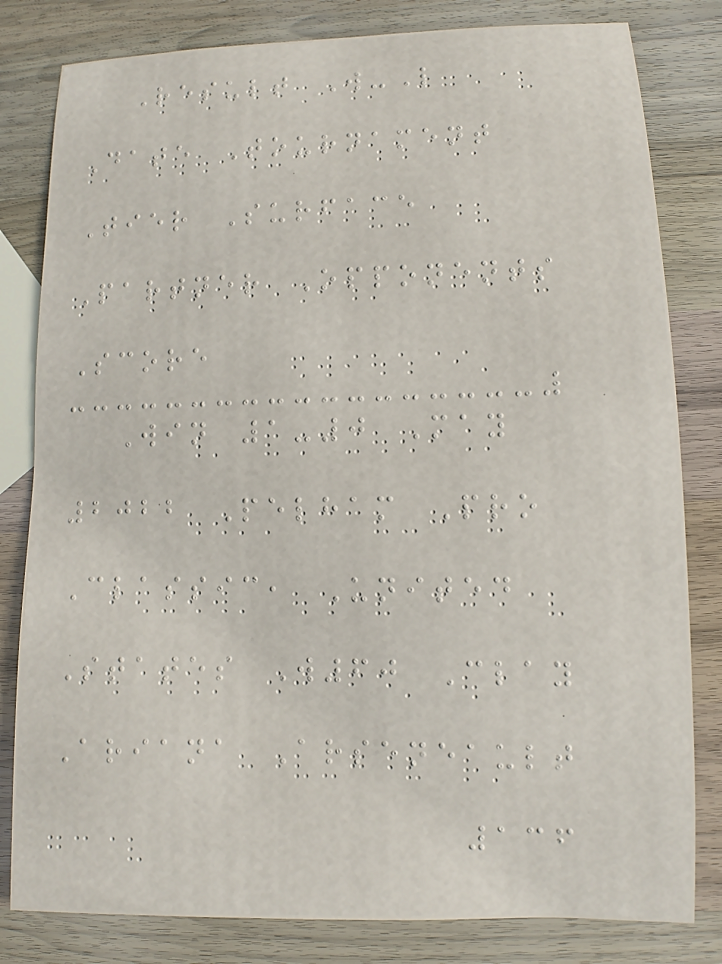Result W-L
Date Tournament
Tier Surface
Partner Opponents
Score
Win 1-0 May
2022 Pelham Pro
Classic, United
States W60 Clay
Ariana Arseneault
136
